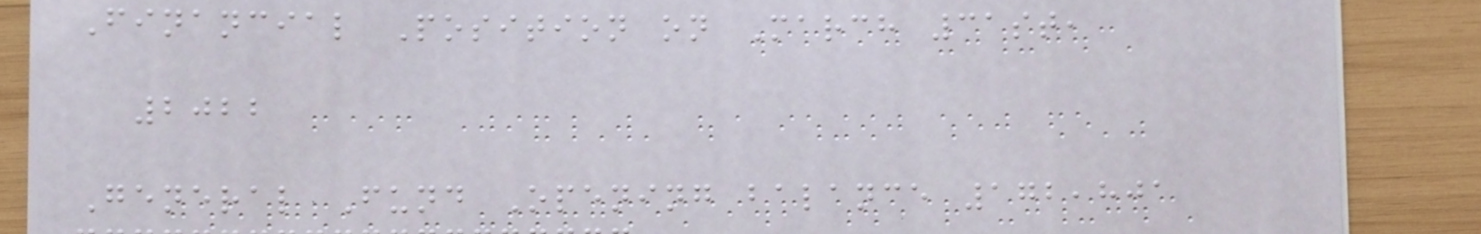Financial Position on March 31st,
2022
General Fund Opening balance 172,801
